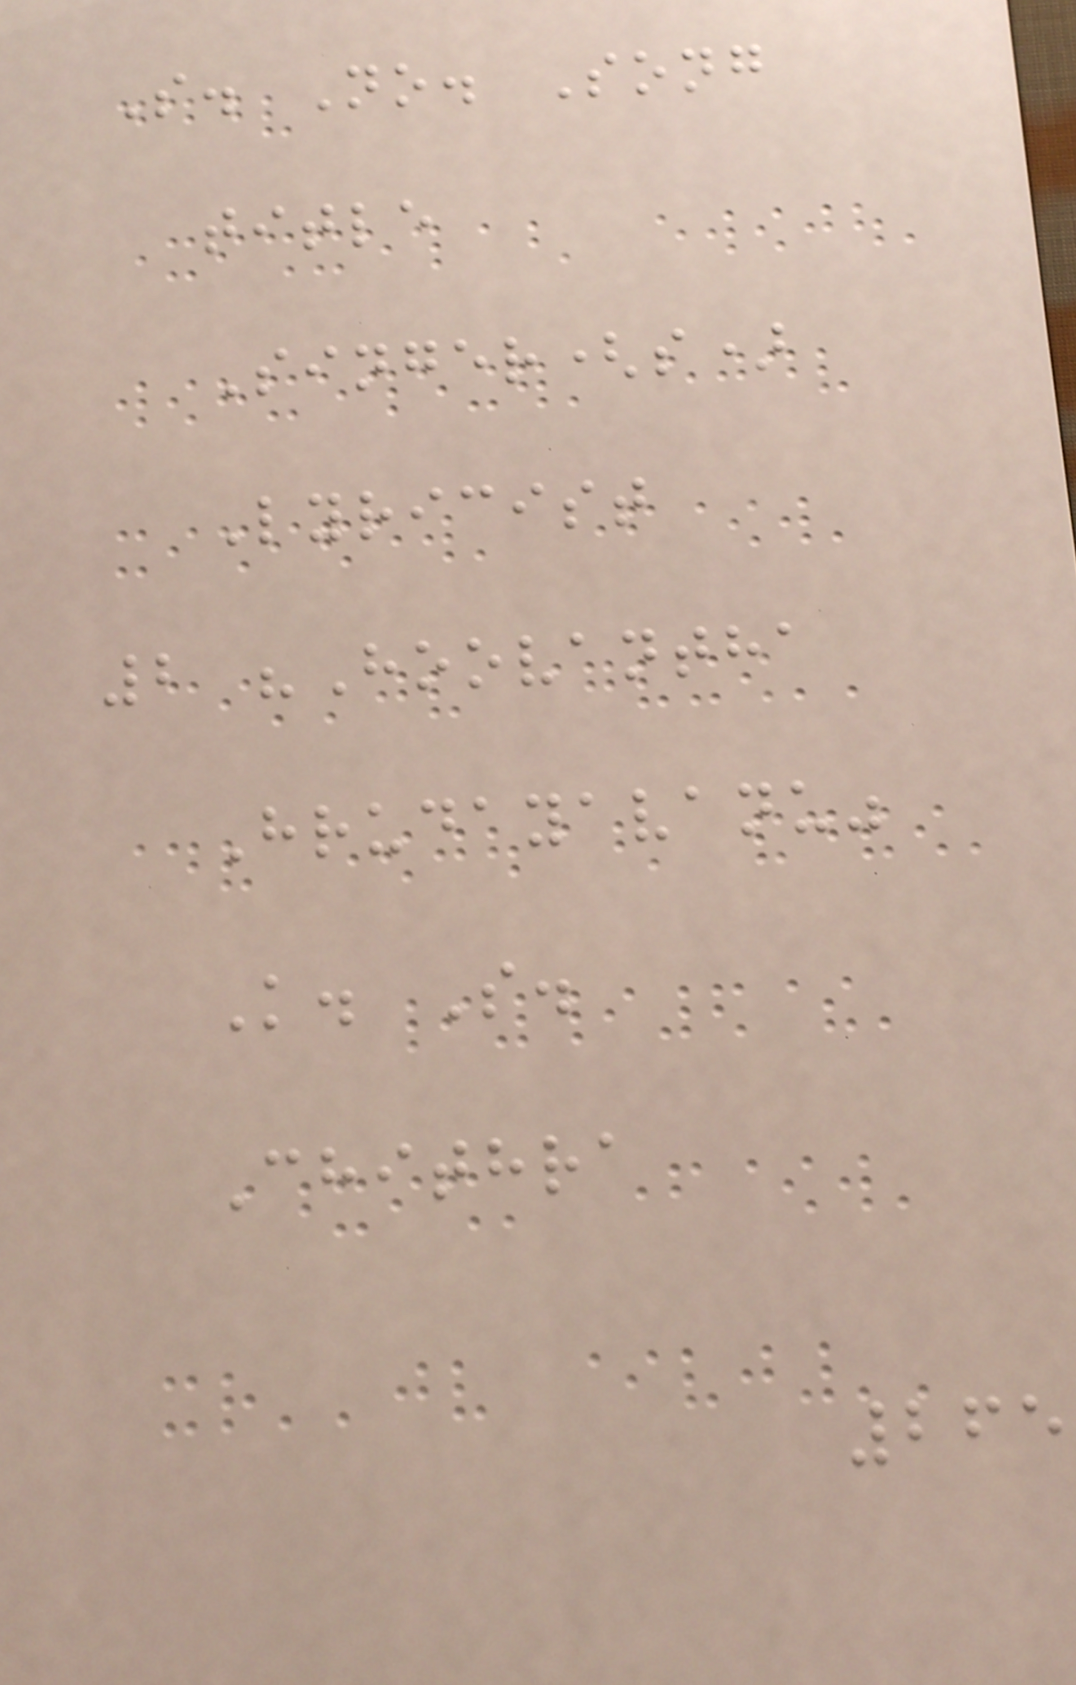S. No. Song
title
Singer(s)
Lyricist
2 "Hoovantha
Hrudayavanu"
K. S.
Chithra
265
